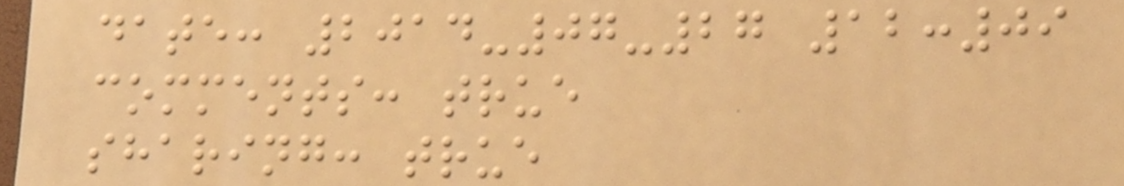date: 2014-07-27 12:09
comments: true
sharing: true
